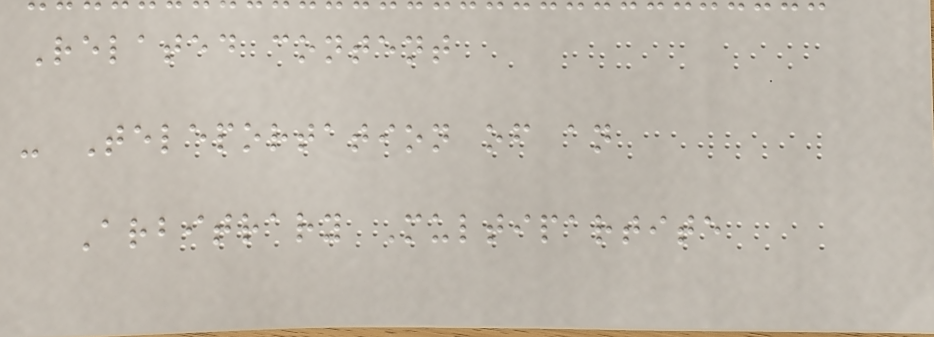Related content
- Teleportation of an
Arbitrary Multipartite
